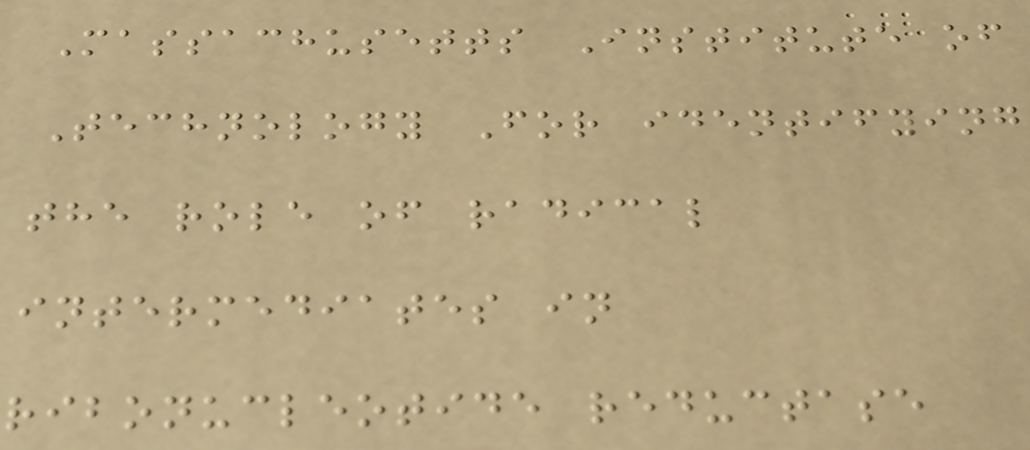Massachusetts Institute of
Technology For identifying
the role of radical
intermediates in
ribonucleotide reductase
